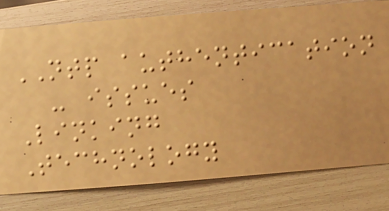NTP authentication
- issues
Linking
Technology
